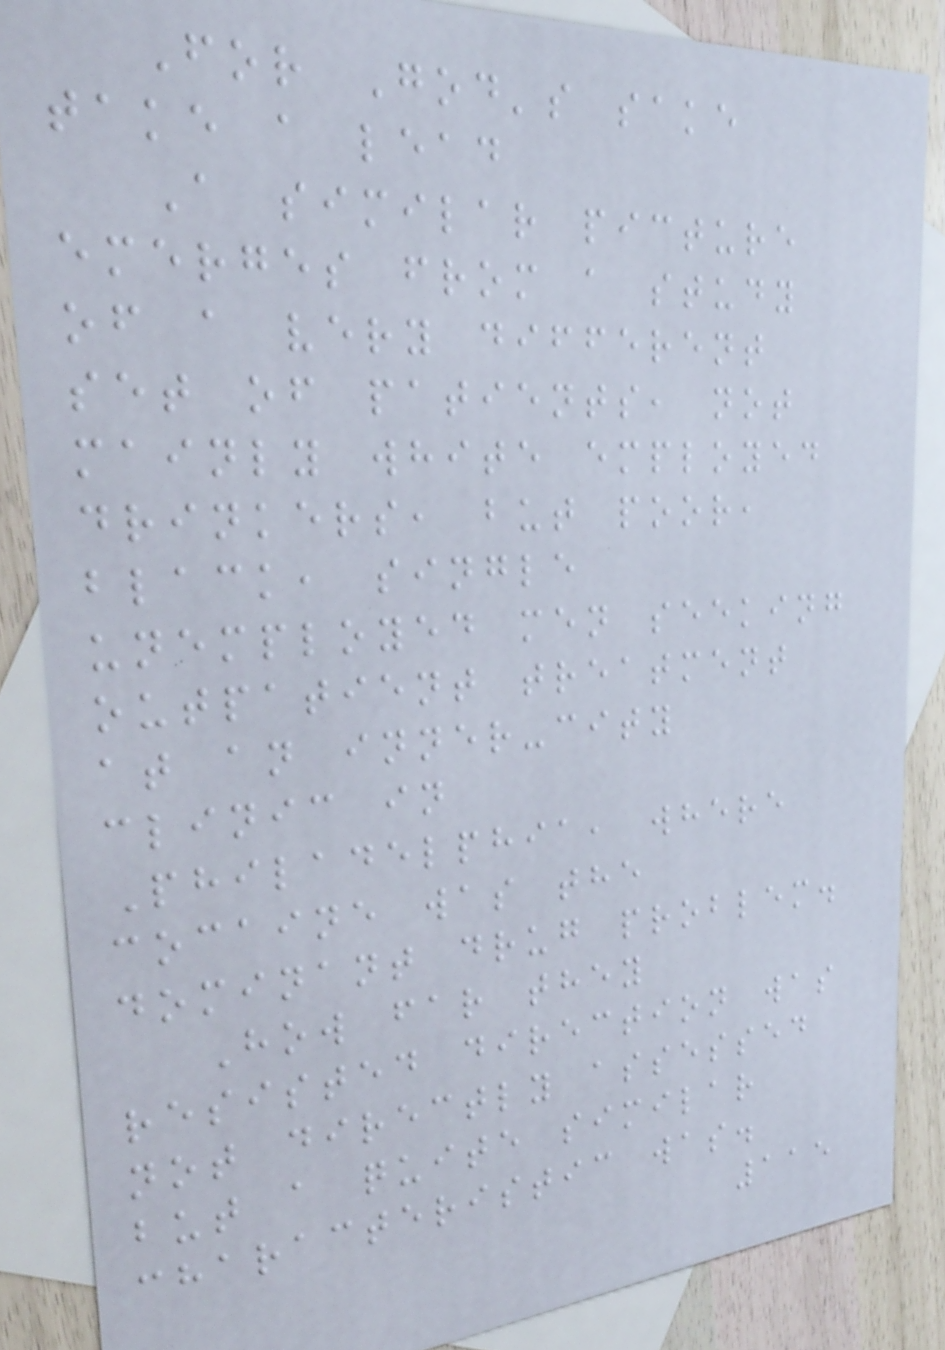For God's sake
take a lead
A similar picture
emerges from a study
of a very different
set of patients, not
mainly white employed
drinkers, but poor,
black, single
unemployed men seeking
outpatient treatment
at an inner-city
clinic in
Philadelphia, where
cocaine was the
dominant drug problem.
How far they
resisted direction was
not directly assessed
but a quite similar
characteristic was.
115
